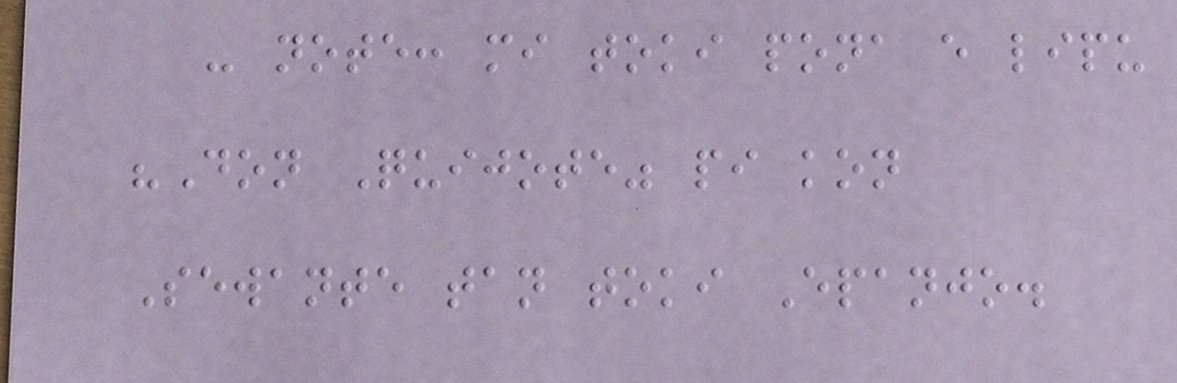- note: mi toki pona e lipu
"Don Quijote" pi kon
Sewante tan toki Epanjo.
